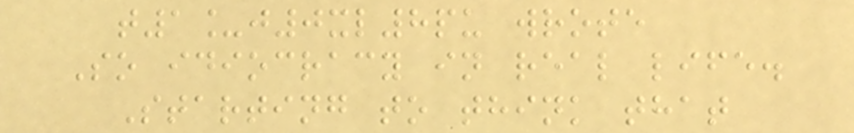t1_j0xl8pu wrote
So idiocracy in real life.
Starting to think that
